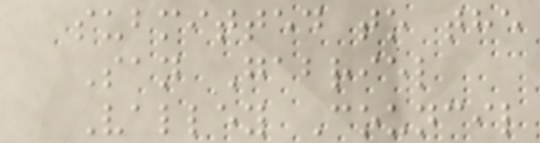submitted to the
San Gabriel
Valley Council
